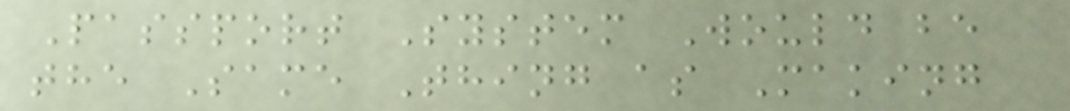Passport System Would be
the Same Thing as Making
